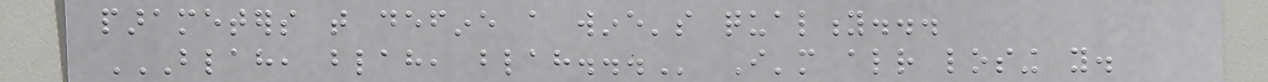parameters that define a wine's quality...
BLAH, BLAH, BLAH... I'm already losing you.
